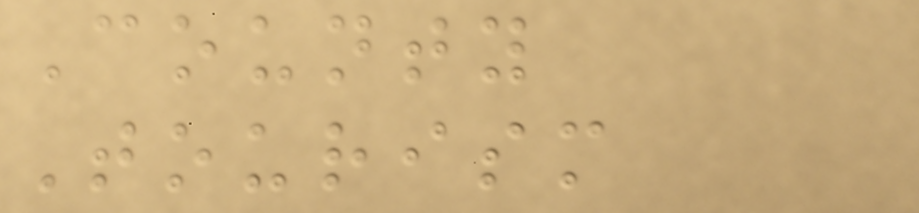County
Tourism
